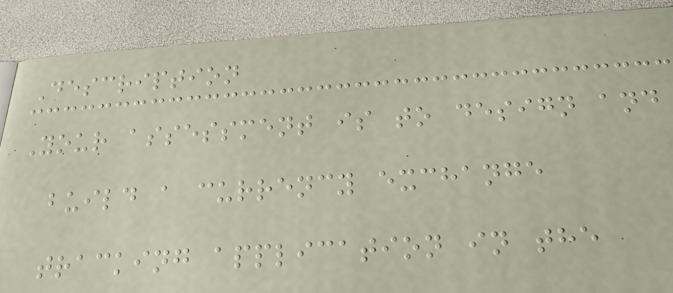Description
Your assessment is to design and
build a currency exchange
tracking application in the
